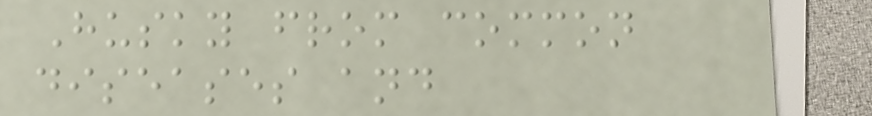Husky from common
diseases and
